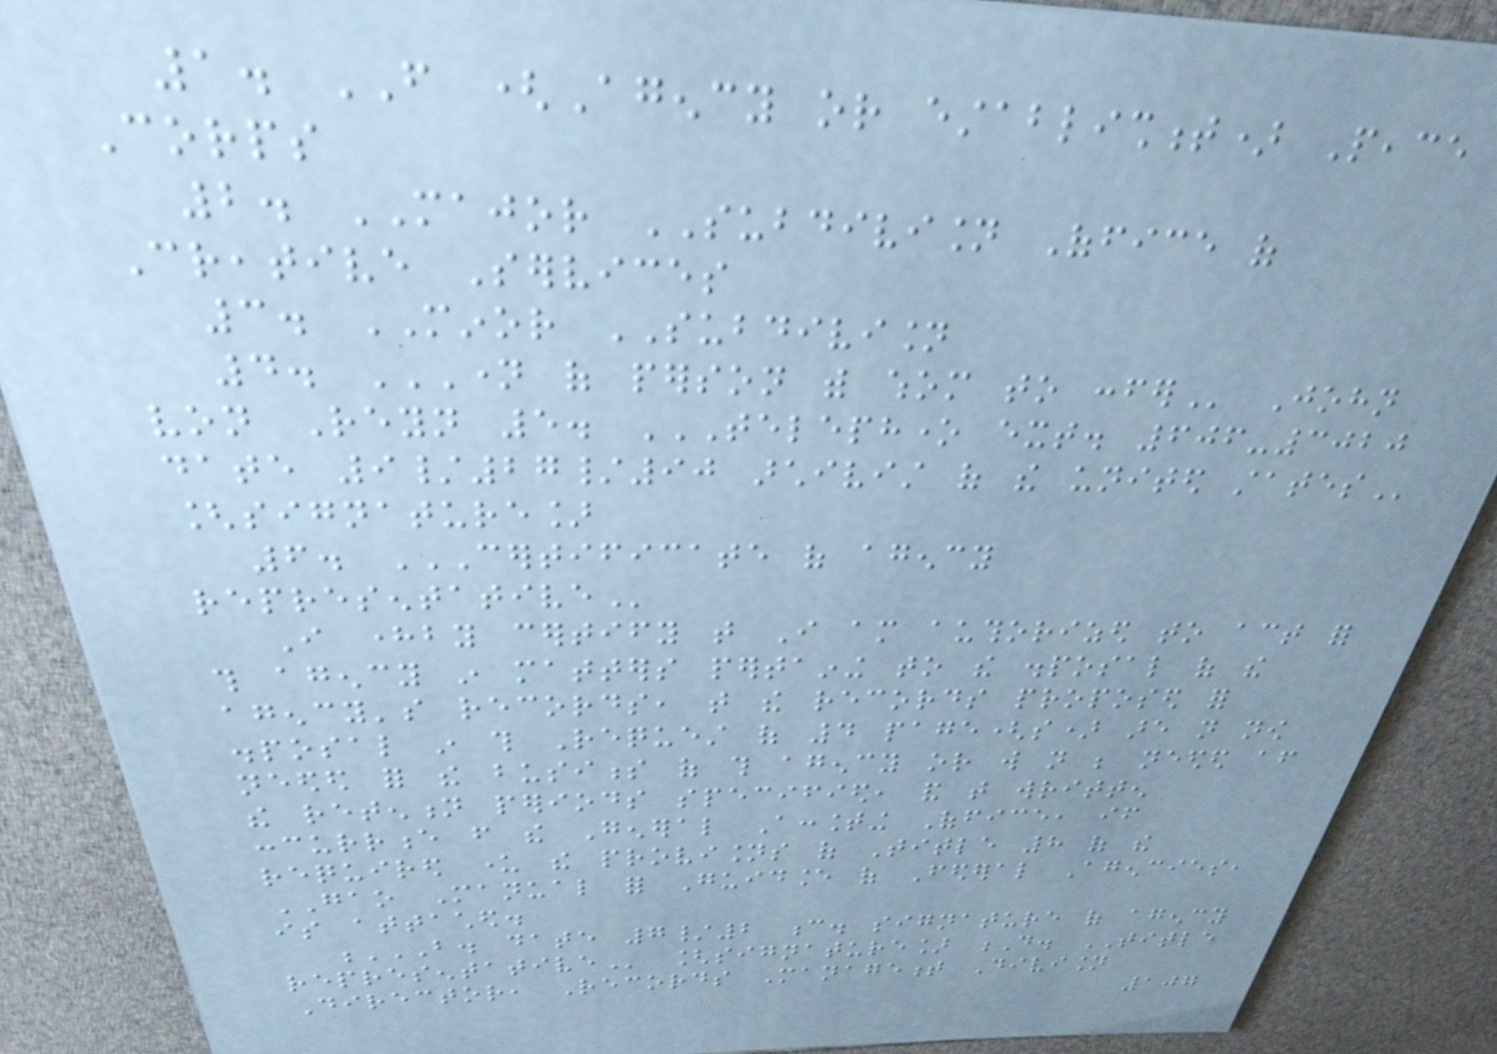1. FROM (Agency or establishment) Peace
Corps
2. MAJOR SUBDIVISION Office of
Creative Services
3. MINOR SUBDIVISION
4. NAME OF PERSON WITH WHOM TO CONFER John
von Reyn 5. TELEPHONE EXT. 606-3020
DATE 9/27/90 ARCHIVIST OF THE UNITED STATES
[signature]
6. CERTIFICATE OF AGENCY
REPRESENTATIVE
I hereby certify that I am authorized to act for
this agency in matters pertaining to the disposal of the
agency's records, that the records proposed for
disposal in this Request of 4 page(s) are not now
needed for the business of this agency or will not be needed after
the retention periods specified, and that written
concurrence from the General Accounting Office, if
required under the provisions of Title 8 of the
GAO Manual for Guidance of Federal Agencies,
is attached.
B. DATE 7/2 C. SIGNATURE OF AGENCY
REPRESENTATIVE [signature] D. TITLE
Director, Records Management Division
107
